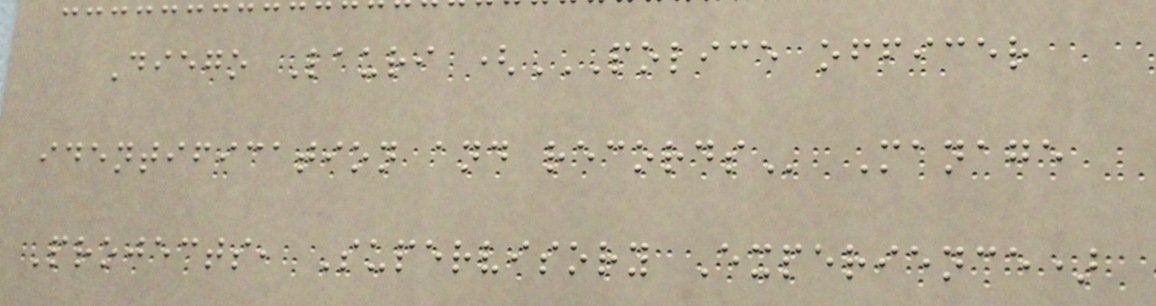Diego Lauri (POLICE OFFICER
IDENTIFICATION AND RECORDS Manage
Projects, Supervisory Experience)
